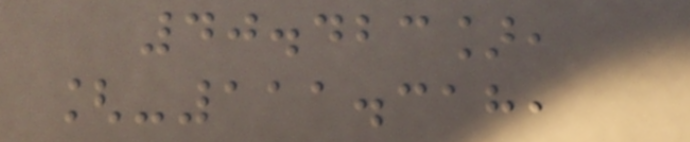40.423],
[-111.318,
